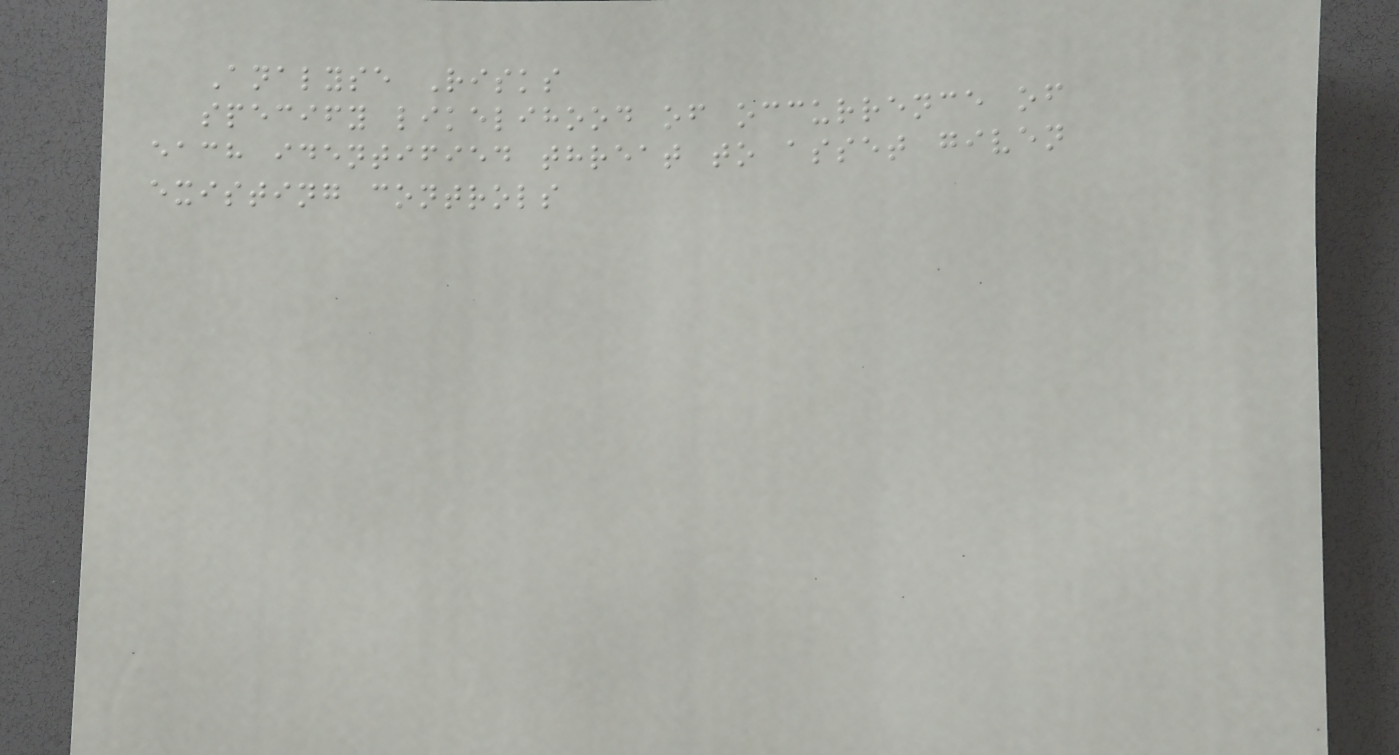Analyse Risks
specify likelihood of occurrence of
each identified threat to asset given
existing controls
